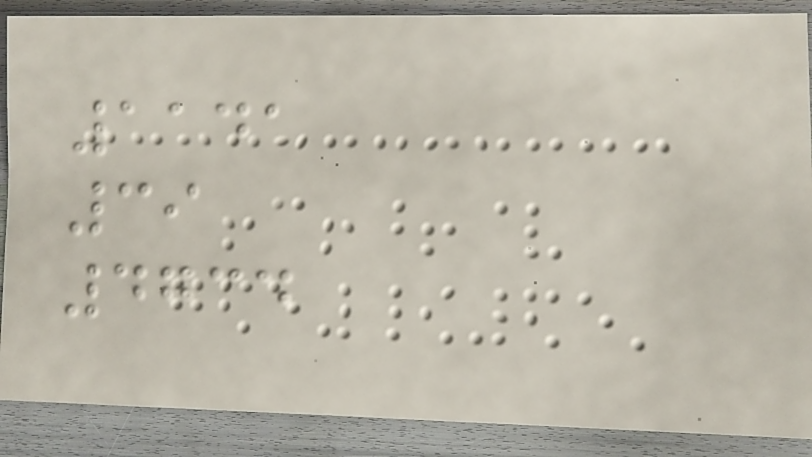1141
39
4734
